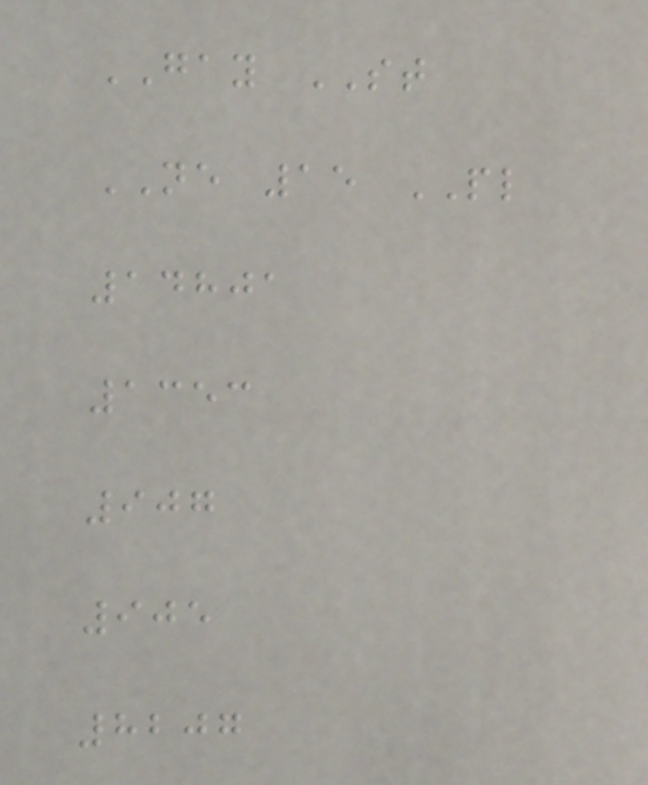GAY ST
NE 15 PL
14801
1353
907
905
8207
